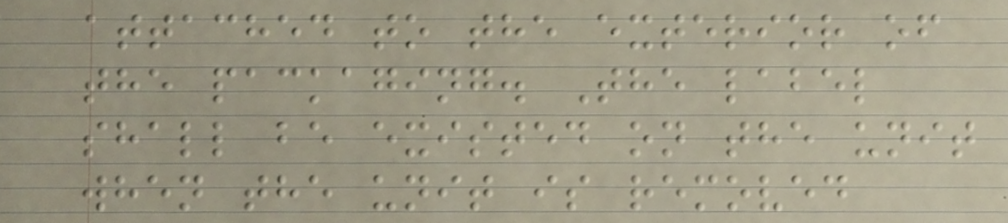attached to the exterior of
the packaging. The label
shall be existed on the unit
when the unit is removed
